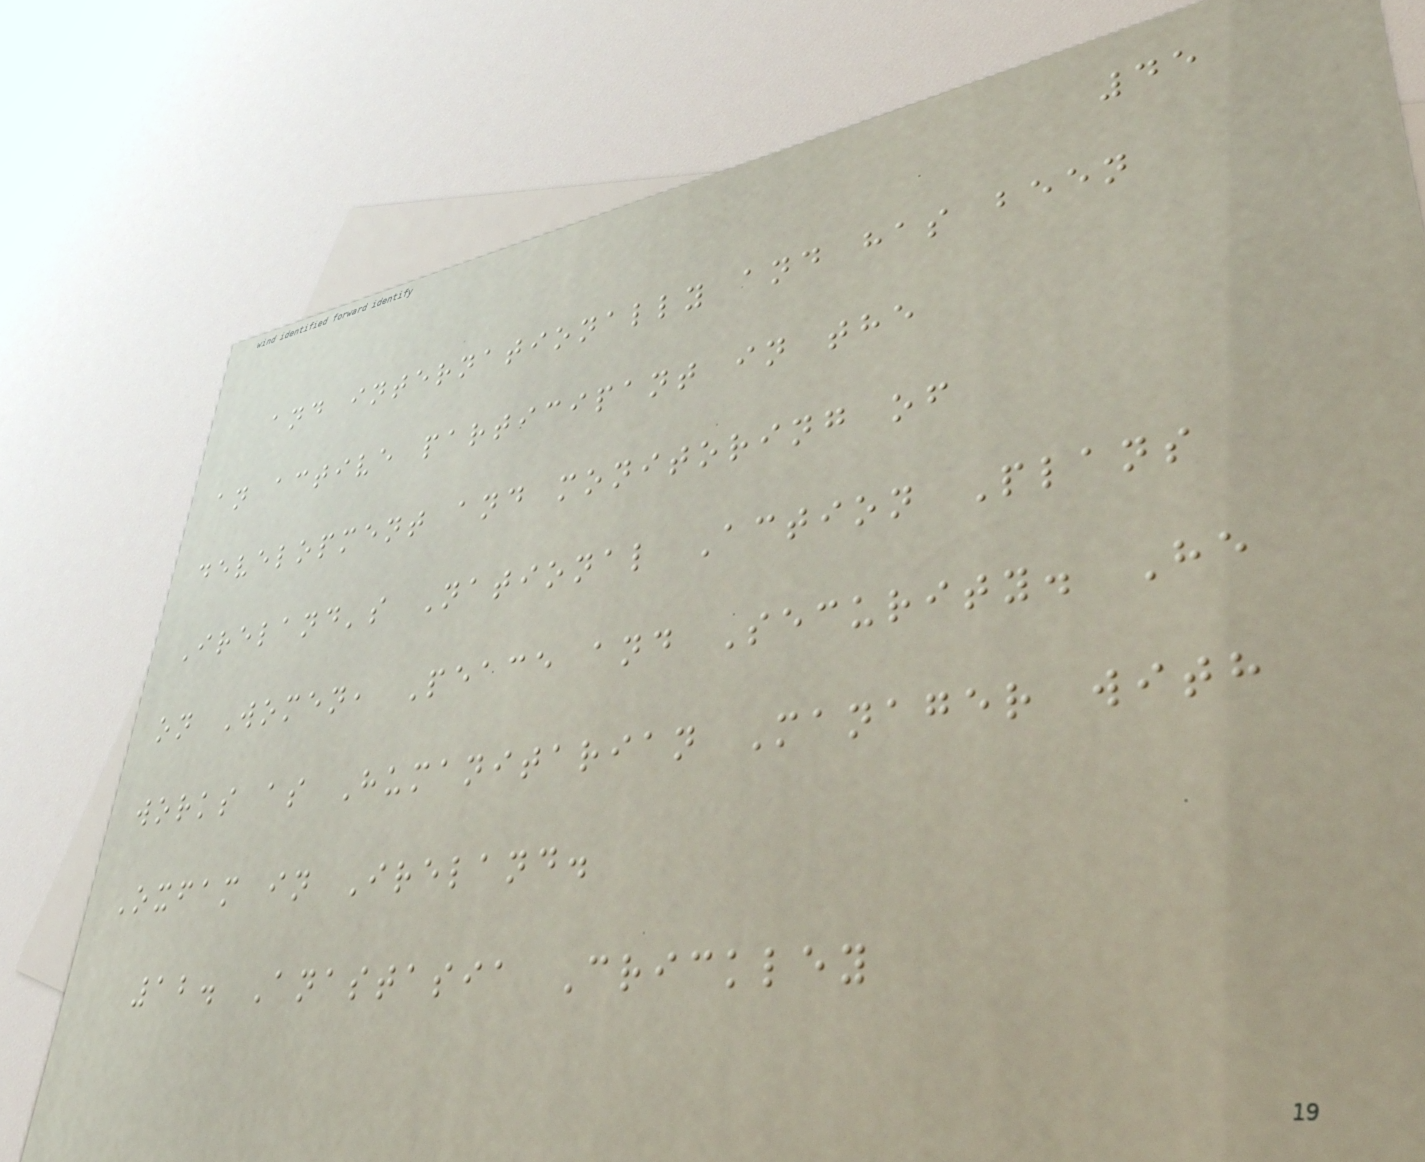45
and internationally and has been
an active participant in the
development and monitoring of
Ireland's National Action Plans
on Women, Peace and Security. He
works as Humanitarian Manager with
Oxfam in Ireland.
12. Anastasia Crickley
